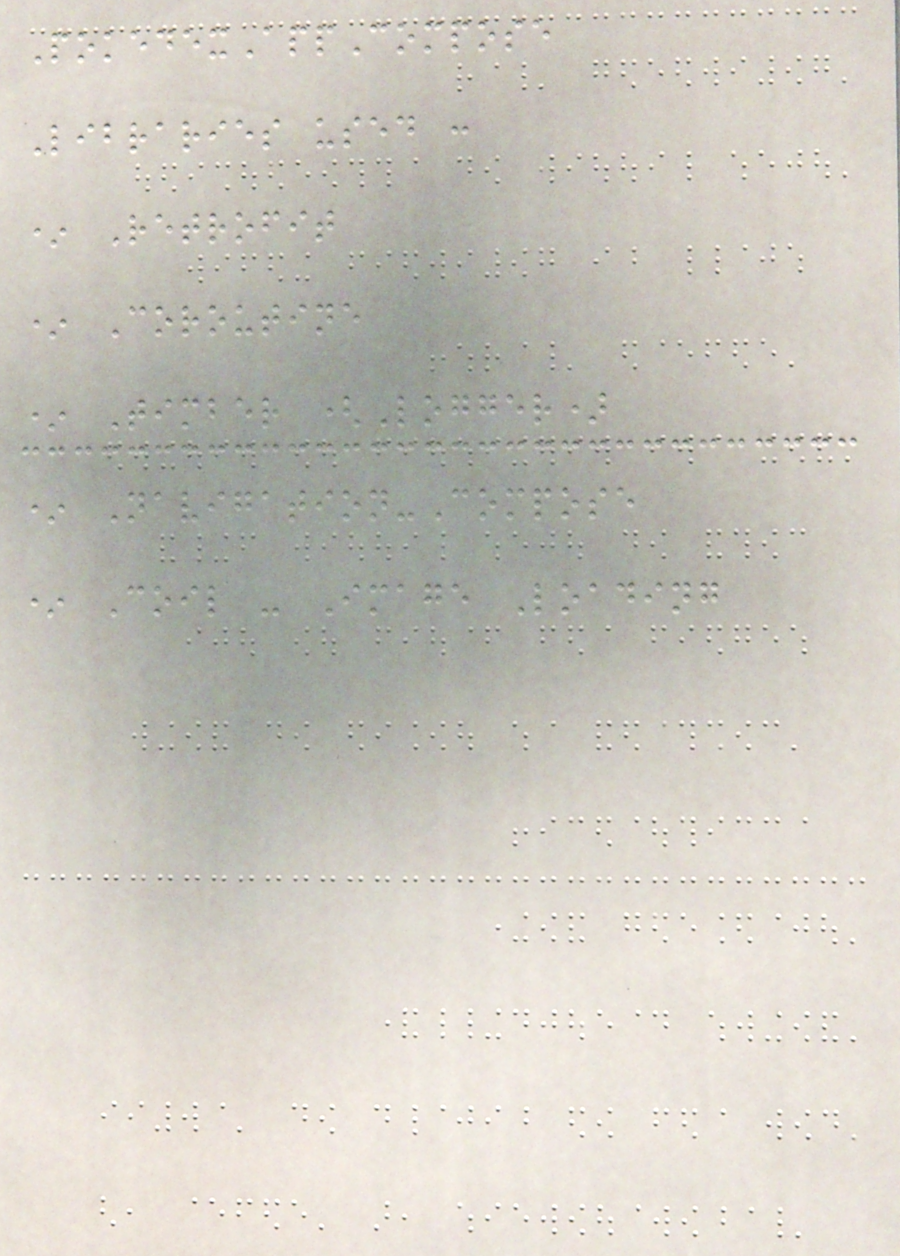PokedexAppCompose
Libraries used :
* Retrofit
* Coroutine
* Timber (Logger)
* Navigation-Compose
* Coil - Image Loading
